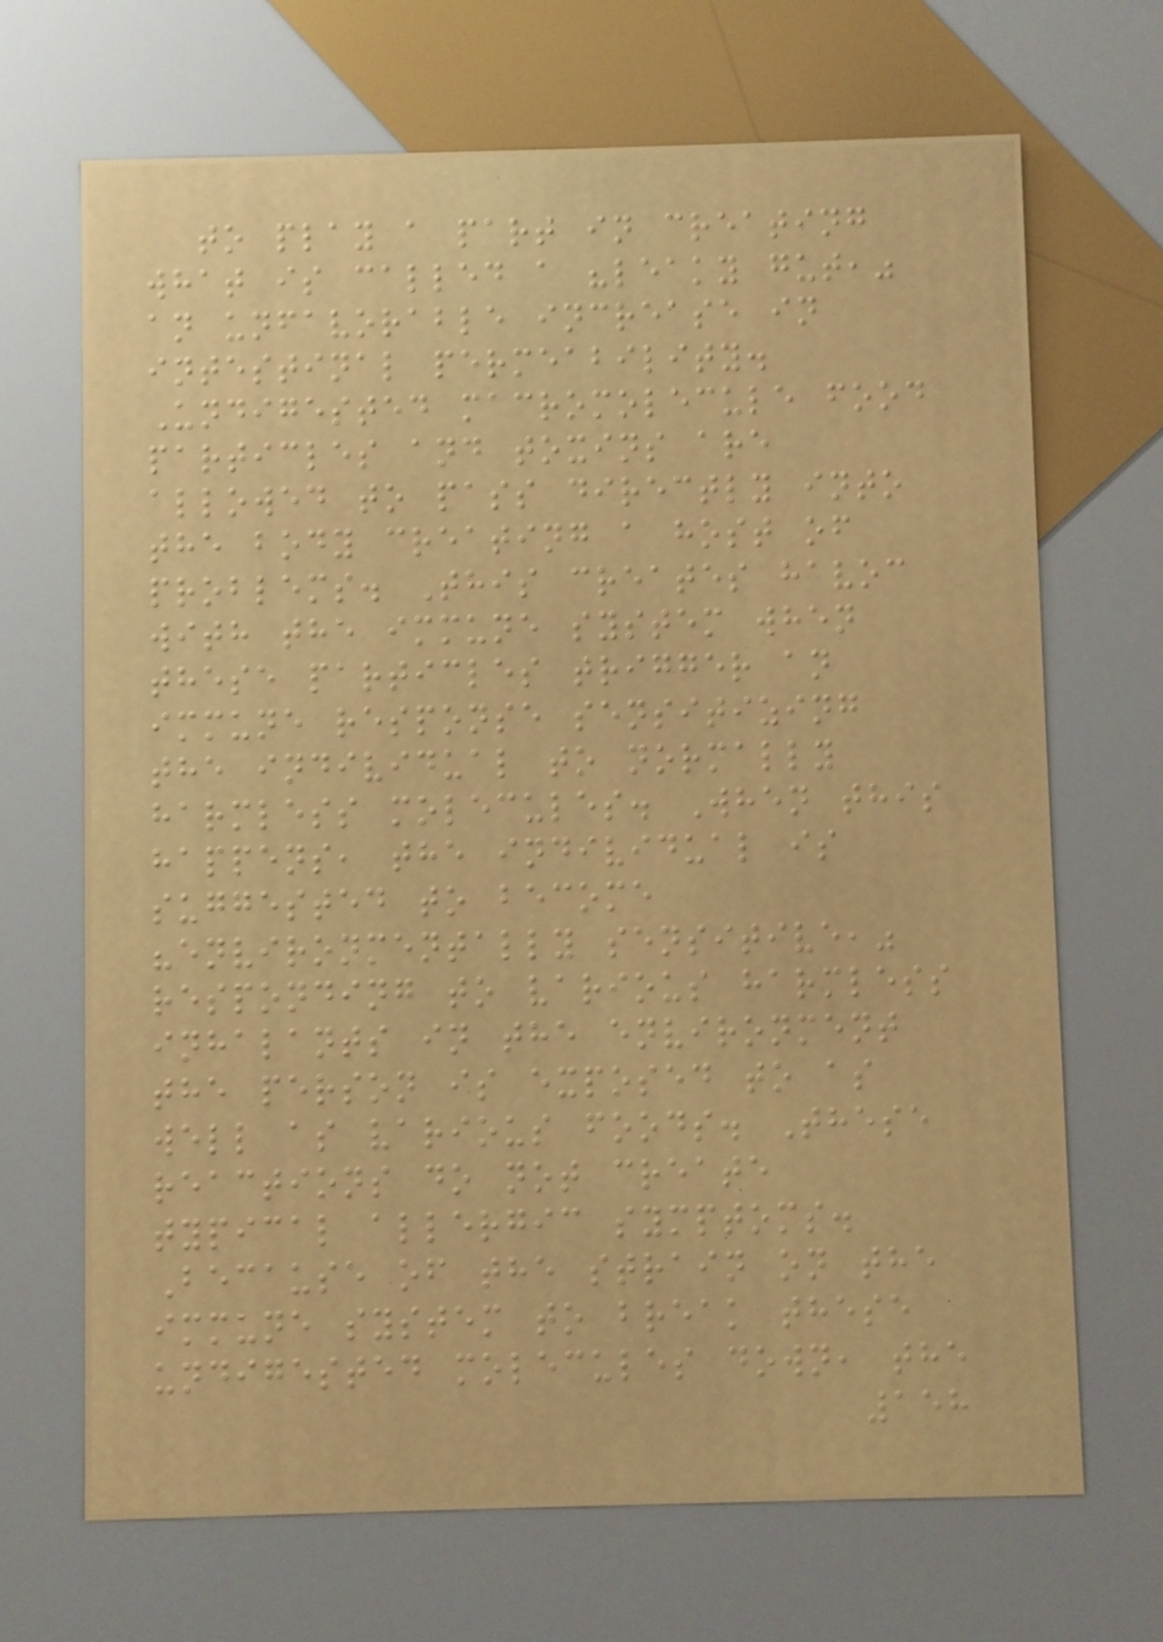to play a part in creating
what is called a "leaky gut,"
an unfavorable increase in
intestinal permeability.
Undigested macromolecule food
particles and toxins are
allowed to pass directly into
the body creating a host of
problems. This creates havoc
with the immune system when
these particles trigger an
immune response sensitizing
the individual to normally
harmless molecules. When this
happens, the individual is
suggested to become
"environmentally sensitive,"
responding to various harmless
inhalants in the environment
the person is exposed to as
well as various foods. These
reactions do not create
typical allergic symptoms.
Because of the strain on the
immune system to break these
undigested molecules down, the
158
